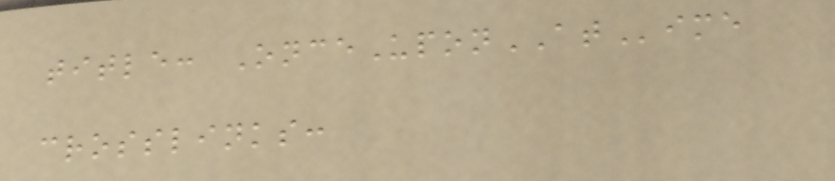title: OnceUponATime
crosslinks:
